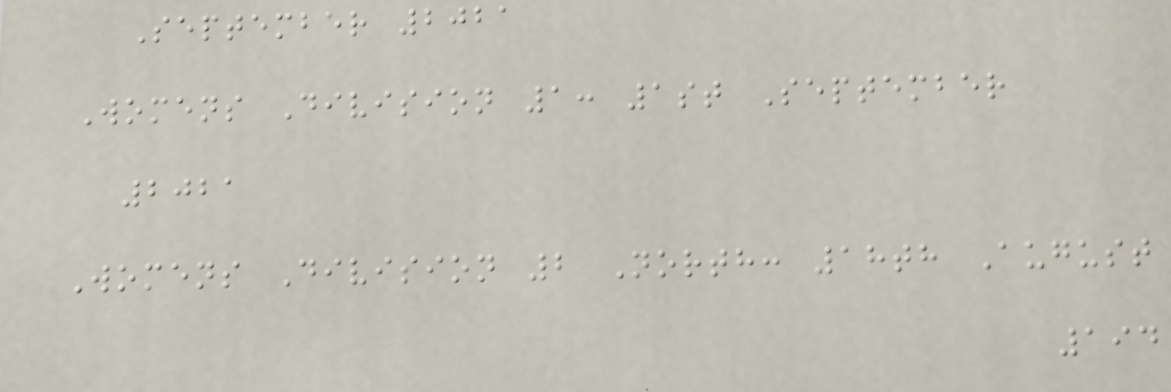September 2021
Womens Division 1: 1st September
2021
Womens Division 2 North: 18th August
194
